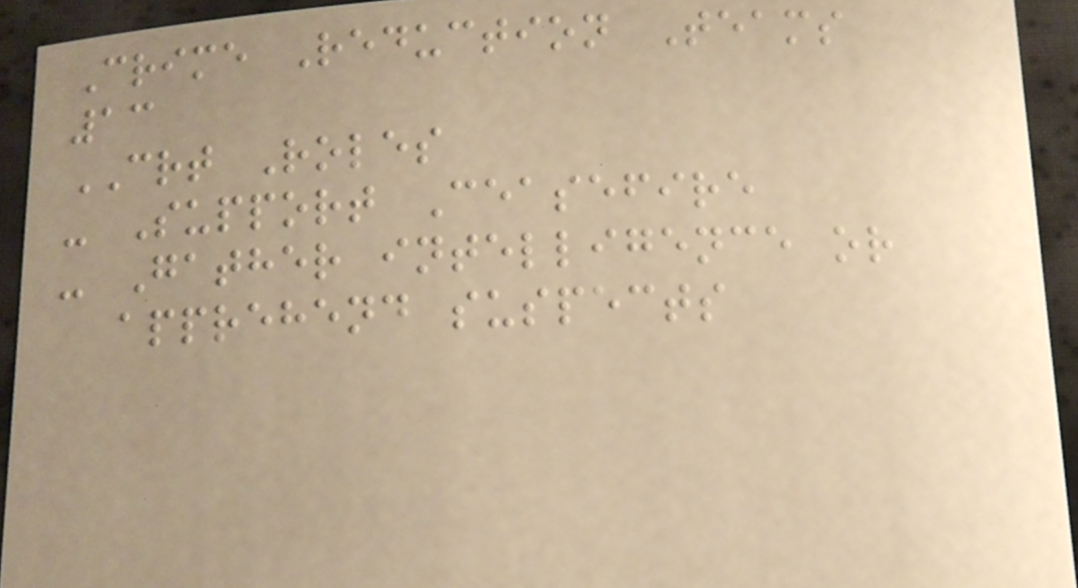Crime Reduction Teams
13
CRT Roles
- Support Ceasefire
- Gather intelligence or
apprehend suspects
